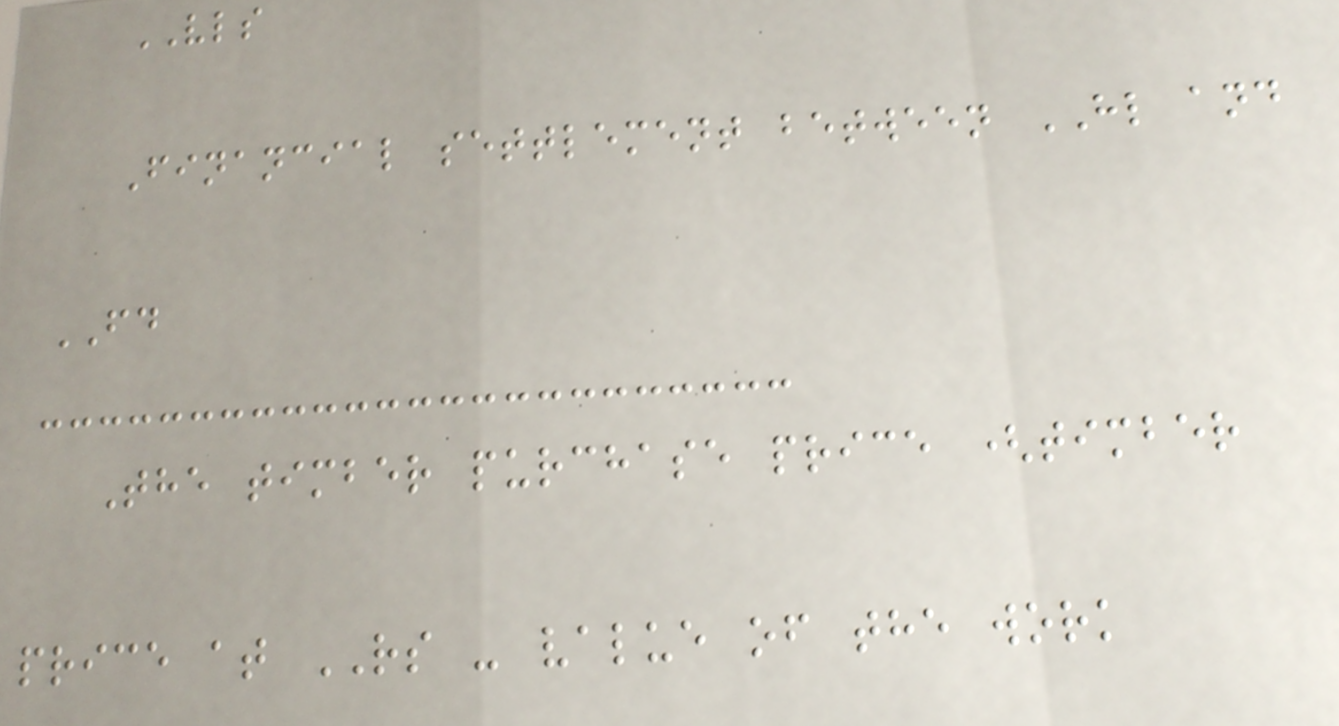VLS
Financial settlement between HL and
FD
The timber purchase price (timber
price at RS - value of the work
